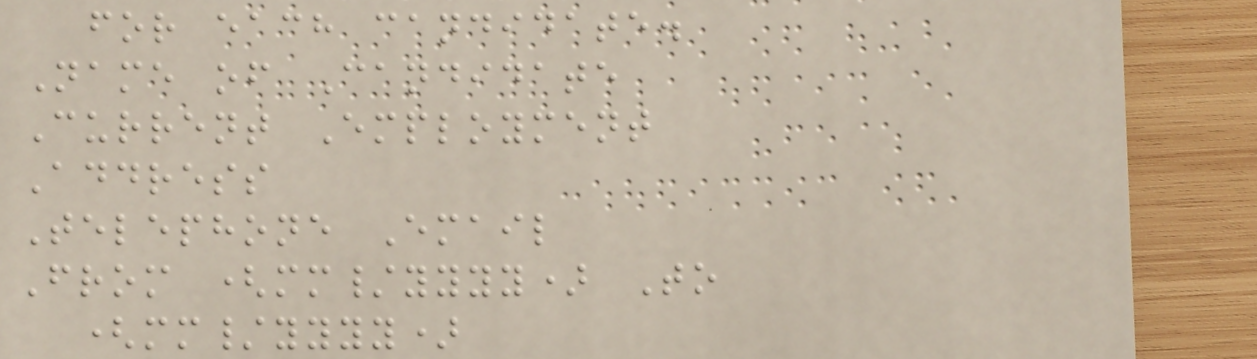for each candidate.
Name of Candidate
Current Employment
Address
Telephone Email
From (mm/yyyy) To
(mm/yyyy)
